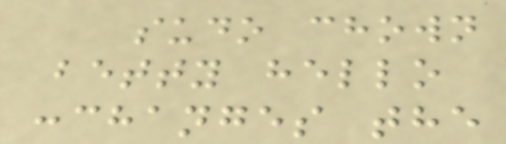sudo chown
betty hello
:changes the
